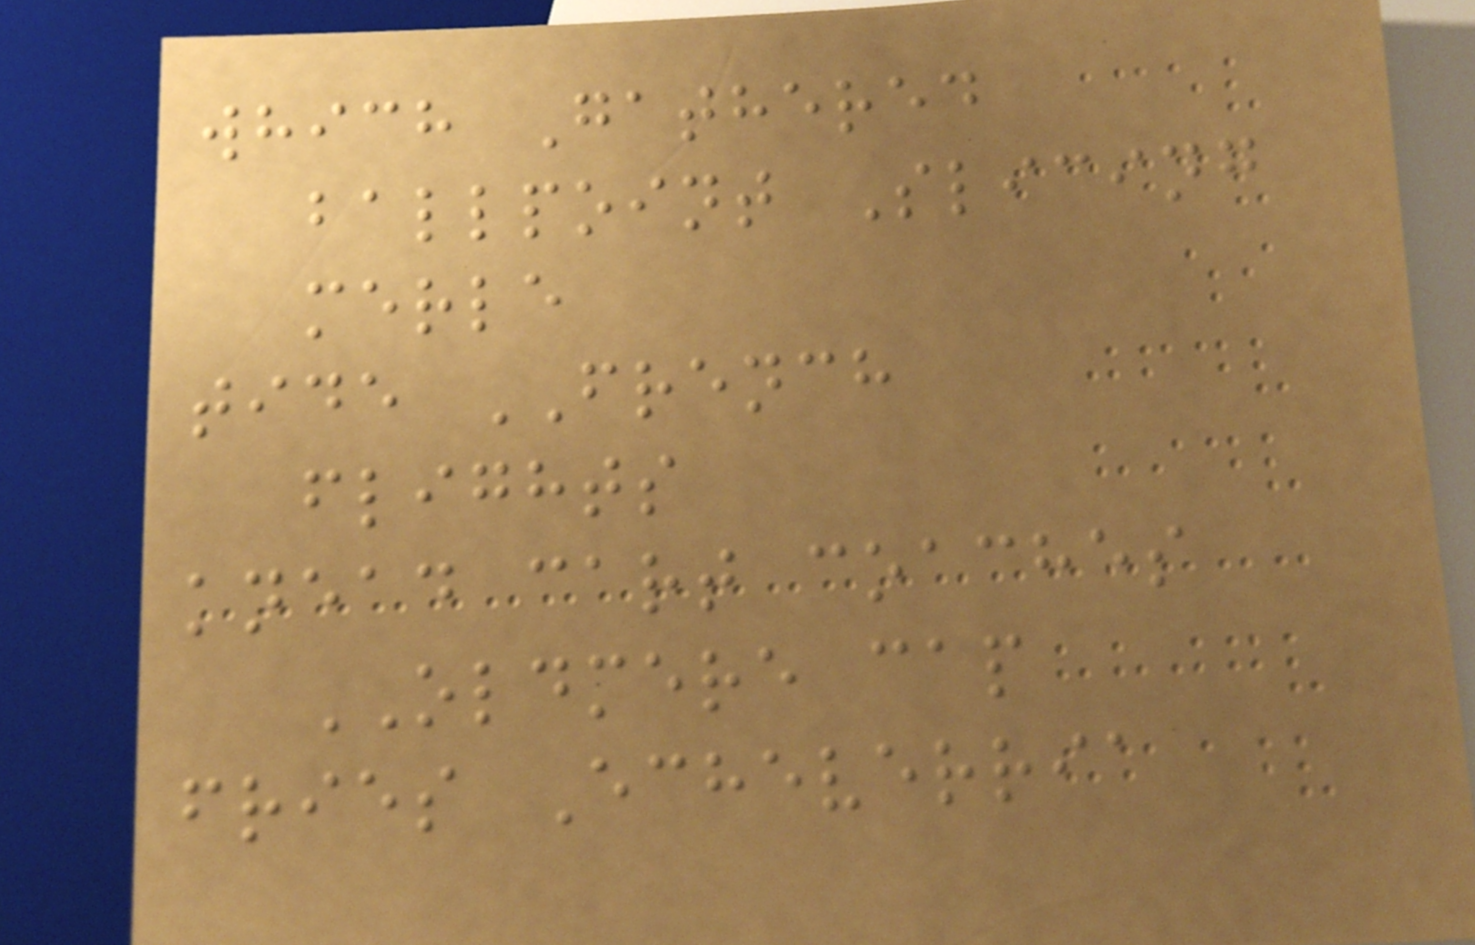which Gathered
ballpoint Slicing
merle
tide FRENCH
flights
knead cart coaches
OLDMERE cap
fries Echeverria
